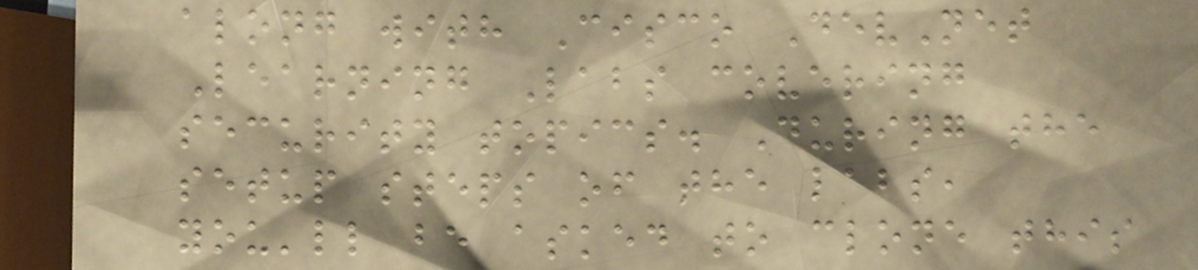along with Cisco DevNet
Learning Labs covering
security topics. During the
setup steps of the labs,
you'll be asked to clone this
